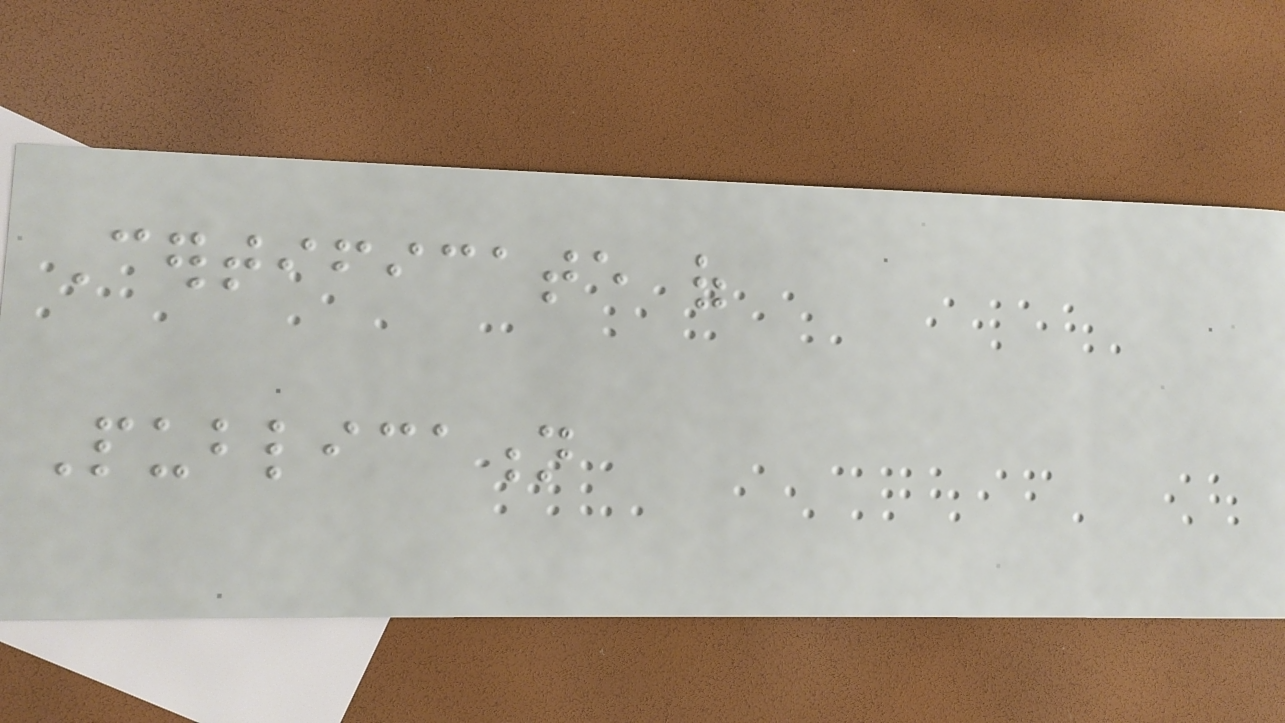Certificate of
Publication
